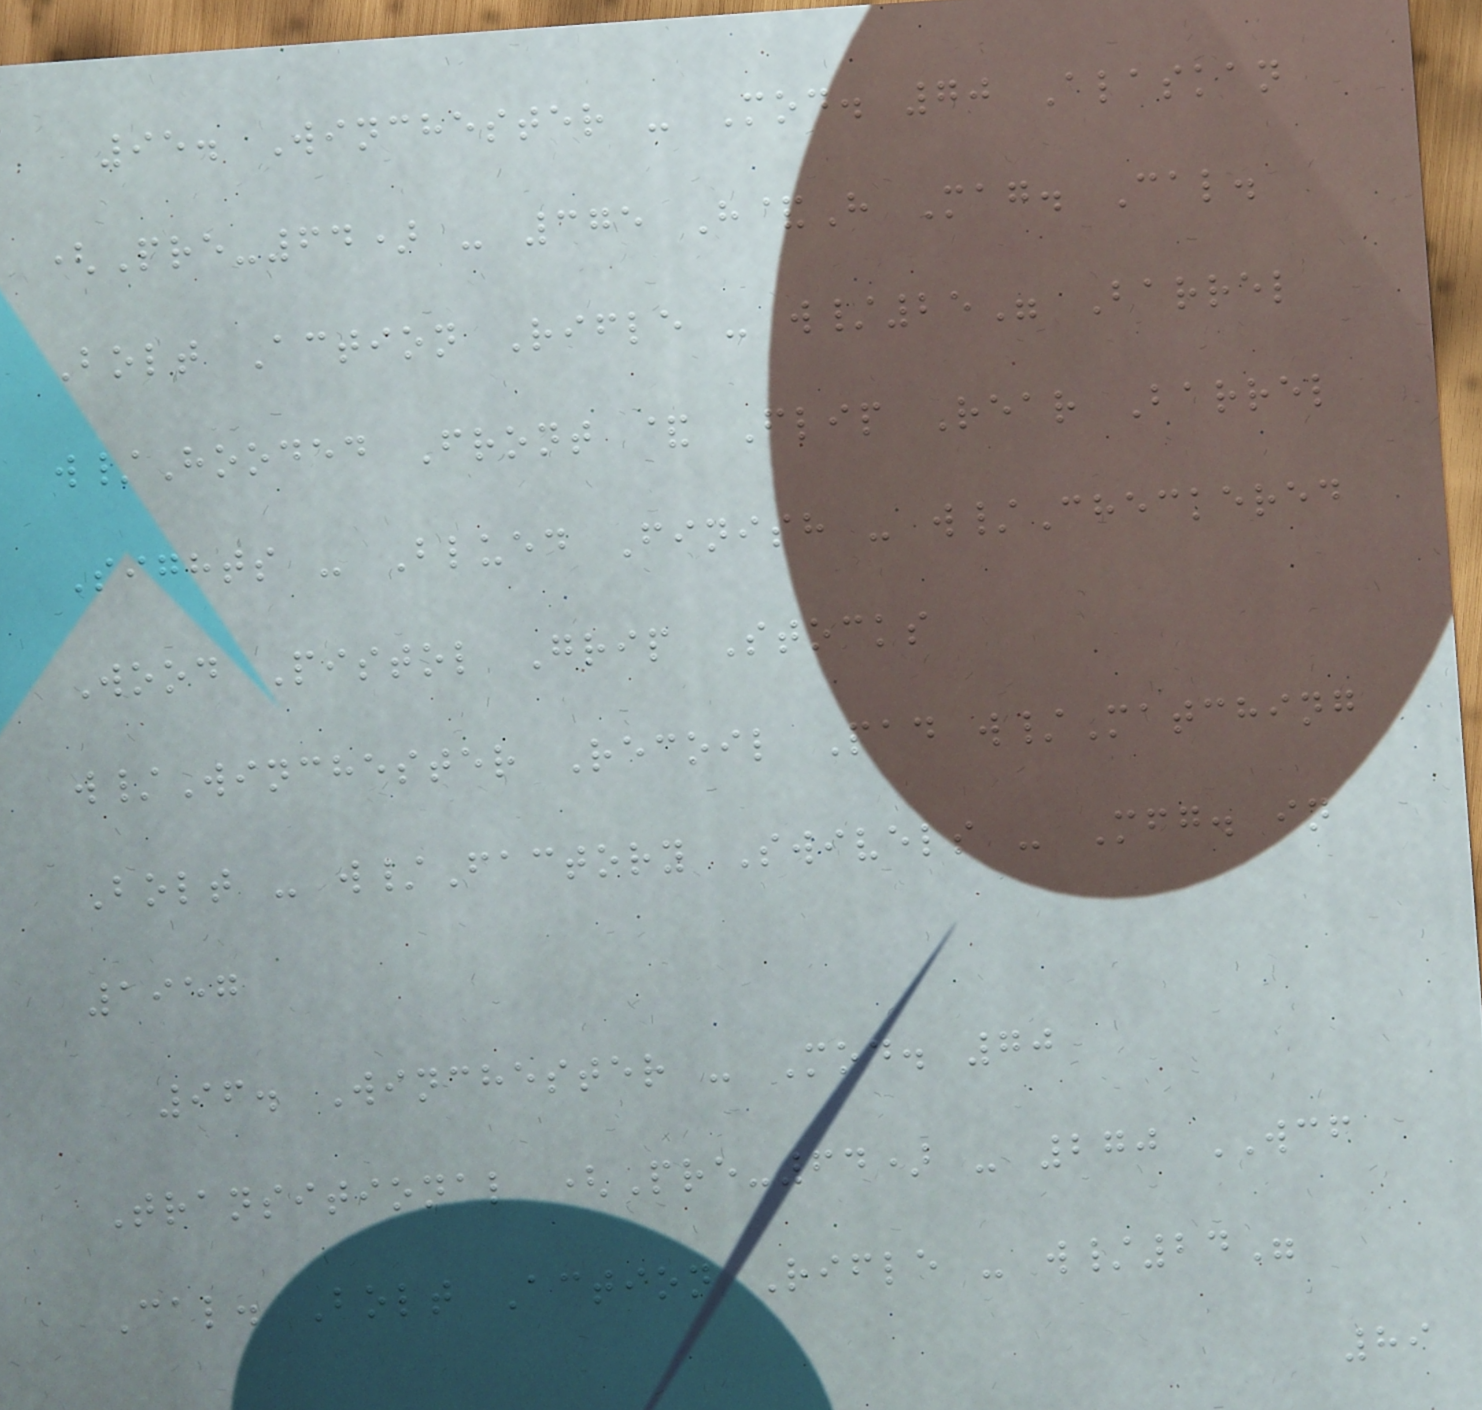95. Winchester - Mod. 70 Alaskan
(Pre-64) - 375 H&H Mag. Cal.
Bolt Action Rifle - w/25" Barrel
w/Hooded Front & Flip Rear Barrel
Sights - Blued Finish - w/Checkered
Wood Pistol Grip Stocks
w/Winchester Recoil Pad w/Matching
Bolt - w/Factory Swivels - Mfg. in
1957
96. Winchester - Mod. 70
Transitional (Pre-64) - 270 WCF
Cal. Bolt Action Rifle - w/24"
89
